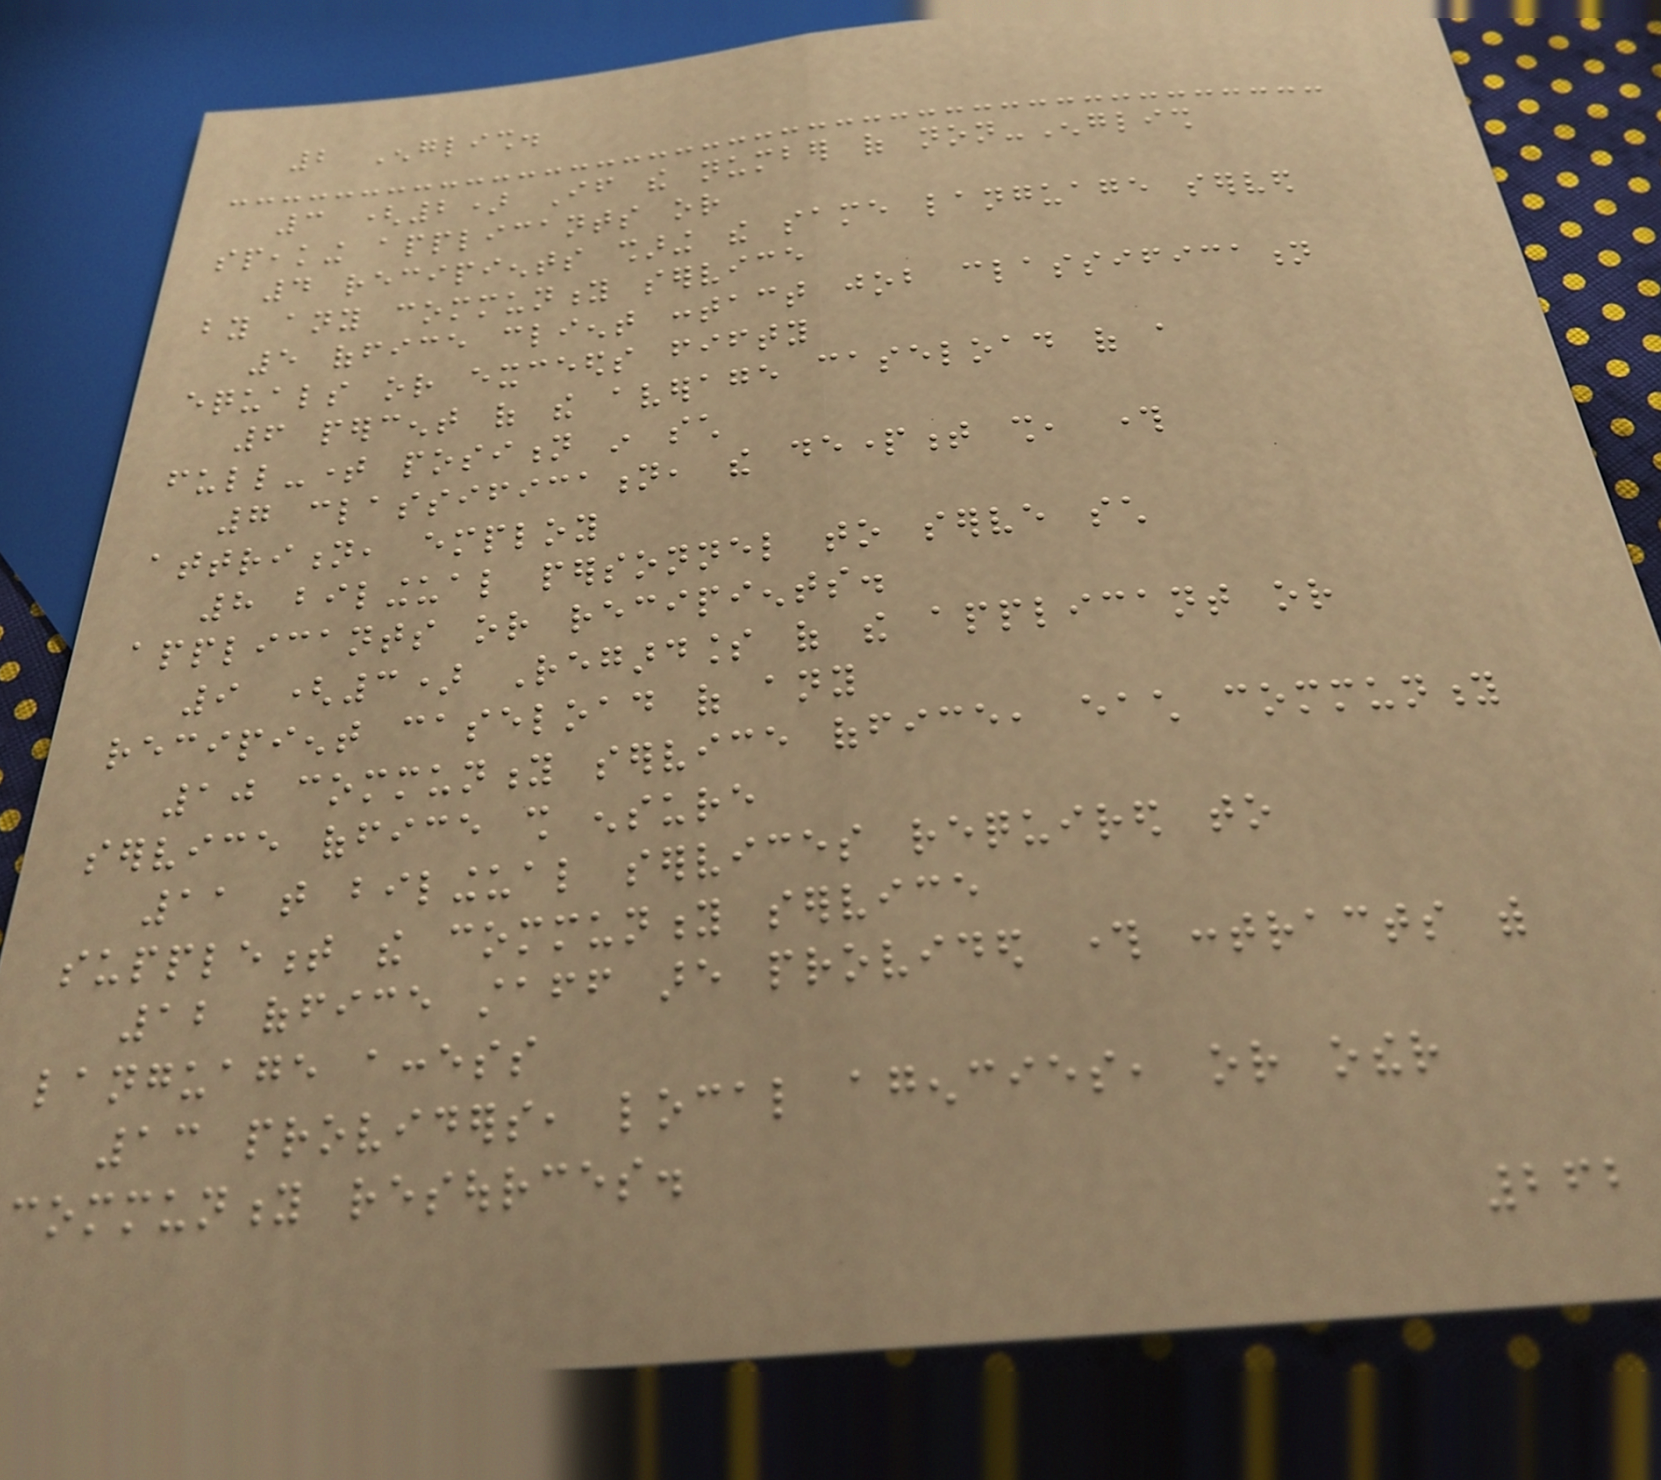2 English.
3 (2) If the number of non-English
speaking applicants or
4 recipients sharing the same language served
by any community service
5 office client contact job classification
equals or exceeds fifty
6 percent of the average caseload of a
full-time position in such
7 classification, the department shall, through
attrition, employ
8 bilingual personnel to serve such
applicants or recipients.
9 (3) Regardless of the applicant or
recipient caseload of any
10 community service office, each community
service office shall ensure
11 that bilingual services required to
supplement the community service
12 office staff are provided through contracts with
language access
13 providers, local agencies, or other
community resources.
262
